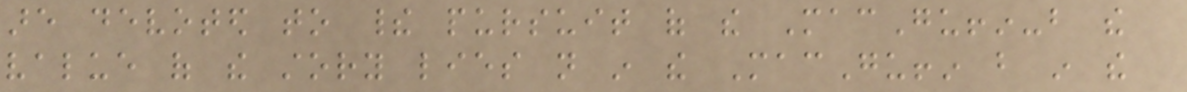are devoted to their pursuit of the MacGuffin-but the
value of the story lies not in the MacGuffin but in the
